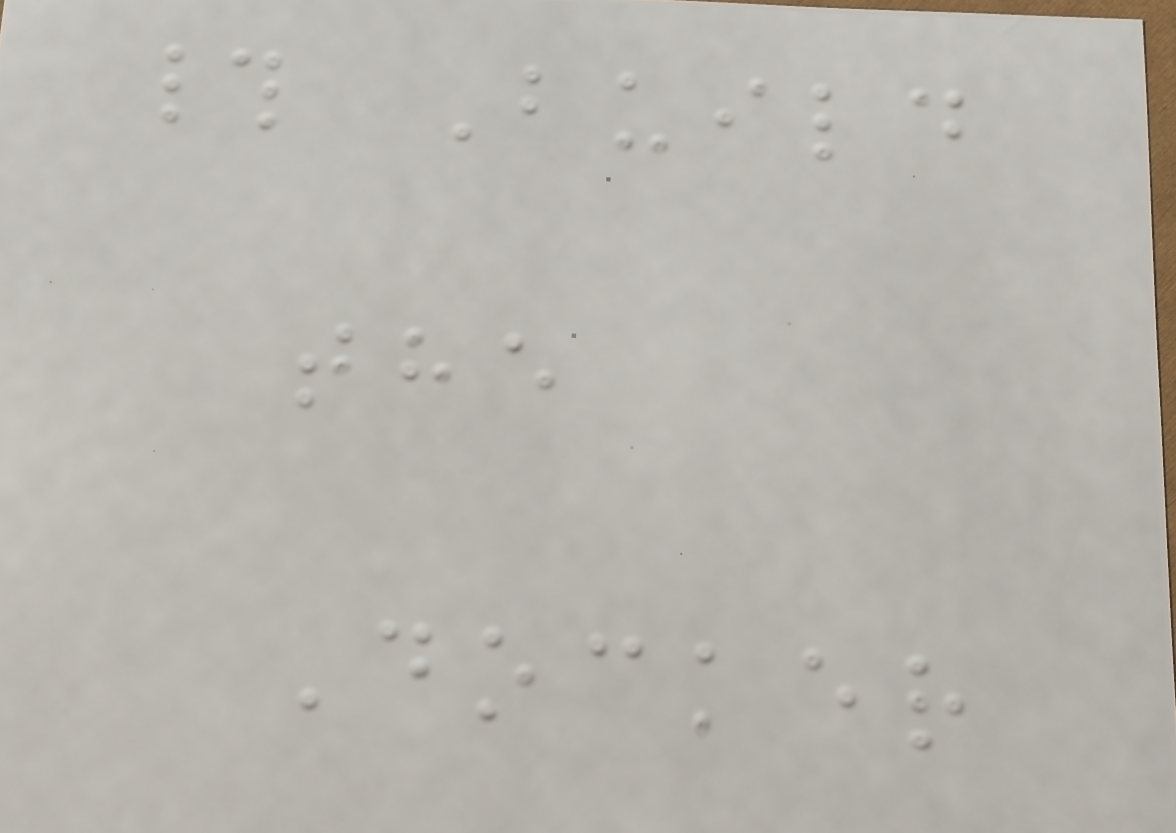# Build
the
Docker
